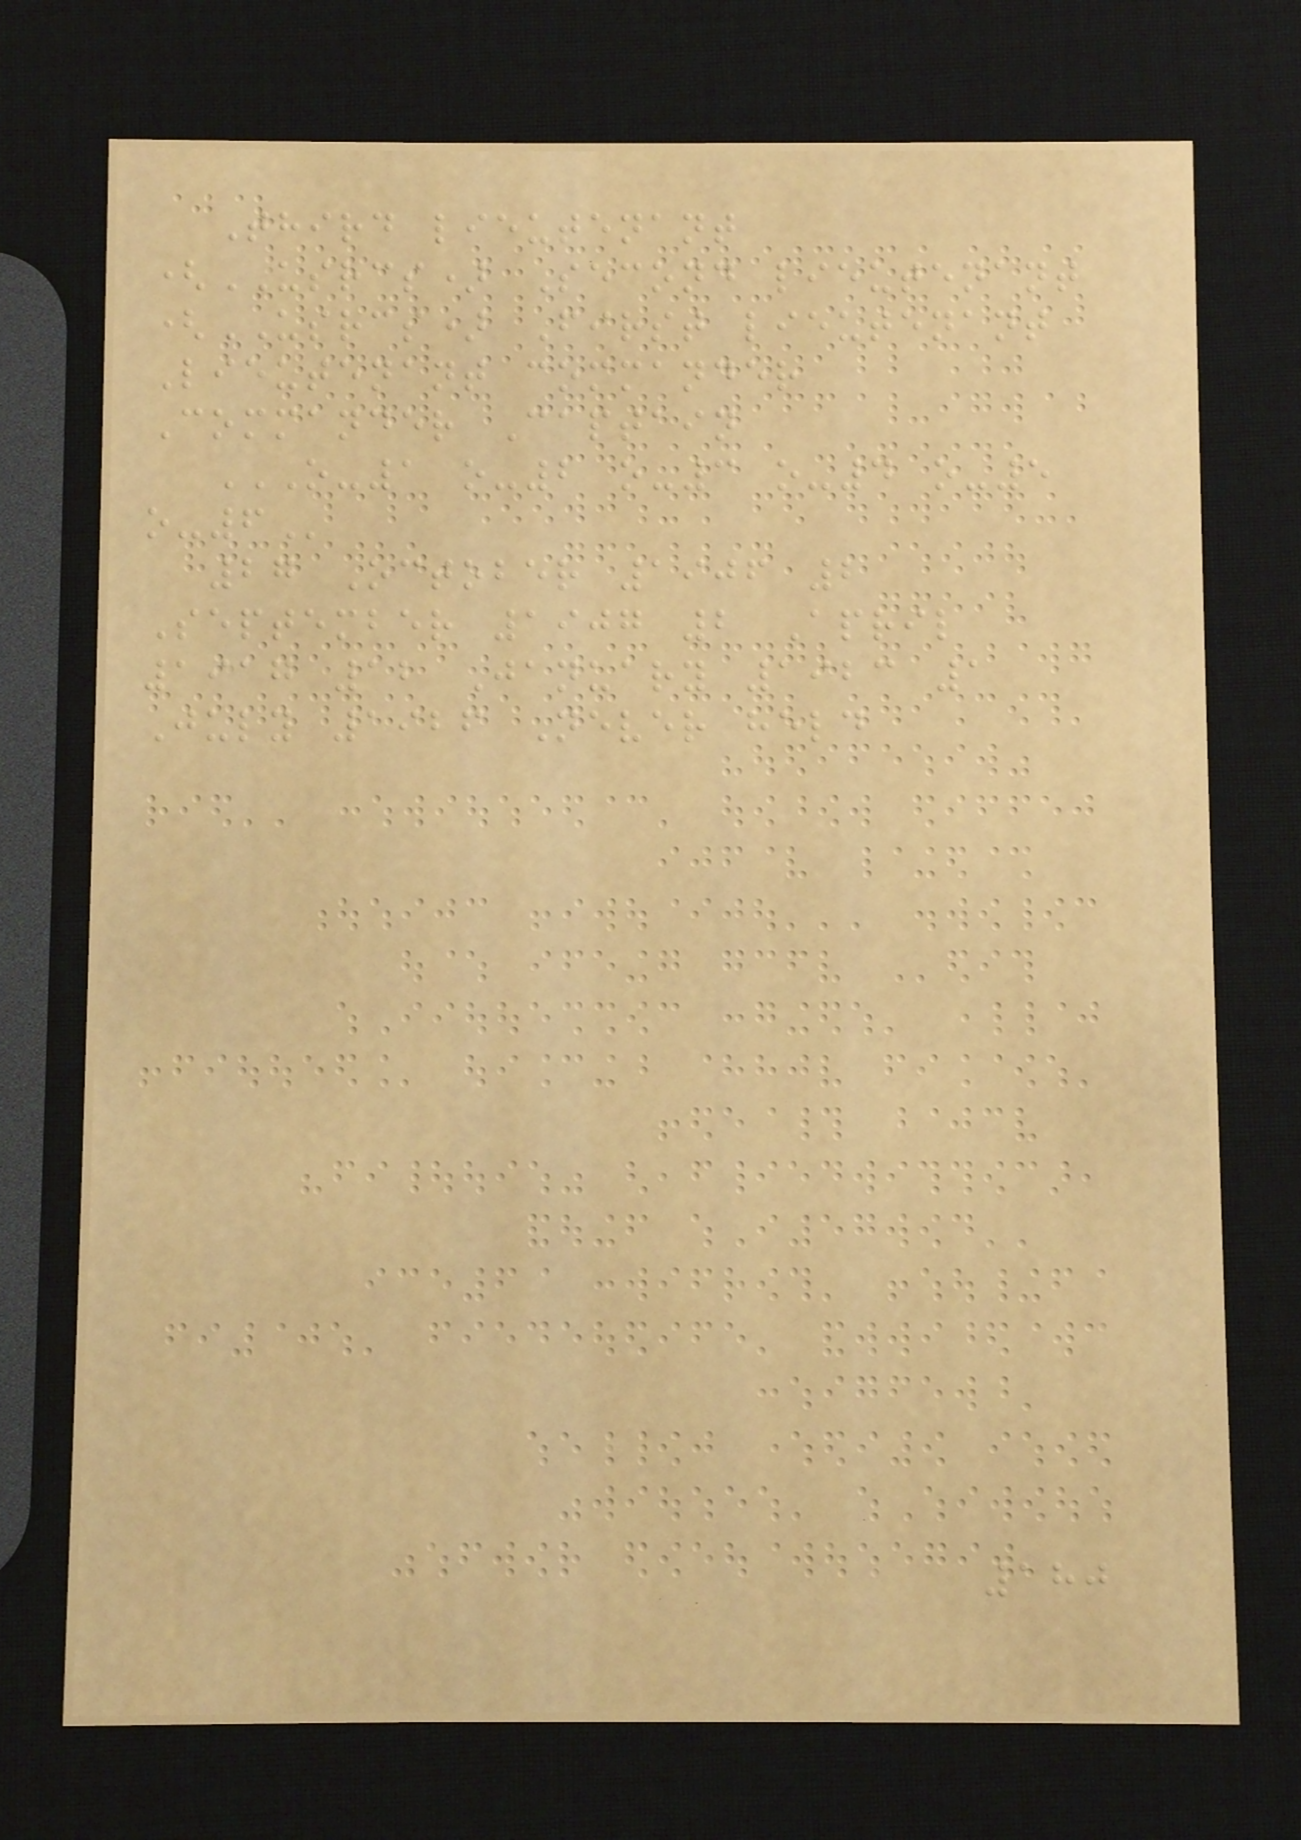Third lieutenant
(USRCS) Second lieutenant
(USRCS) First lieutenant
Lieutenant commander
Commander Captain
O-1 O-2 O-3 O-4 O-5
O-6
27 October 1906 2
September 1907 2 April
1917 12 January 1923 1
July 1926 Never held
180
